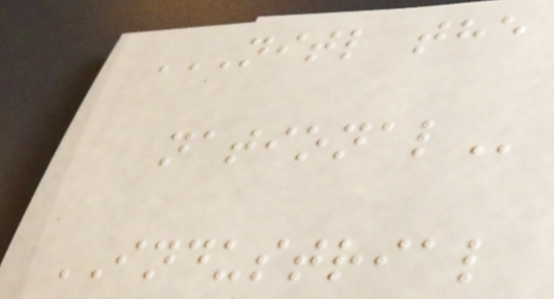NITL THE
NATIONAL
INDUSTRIAL
